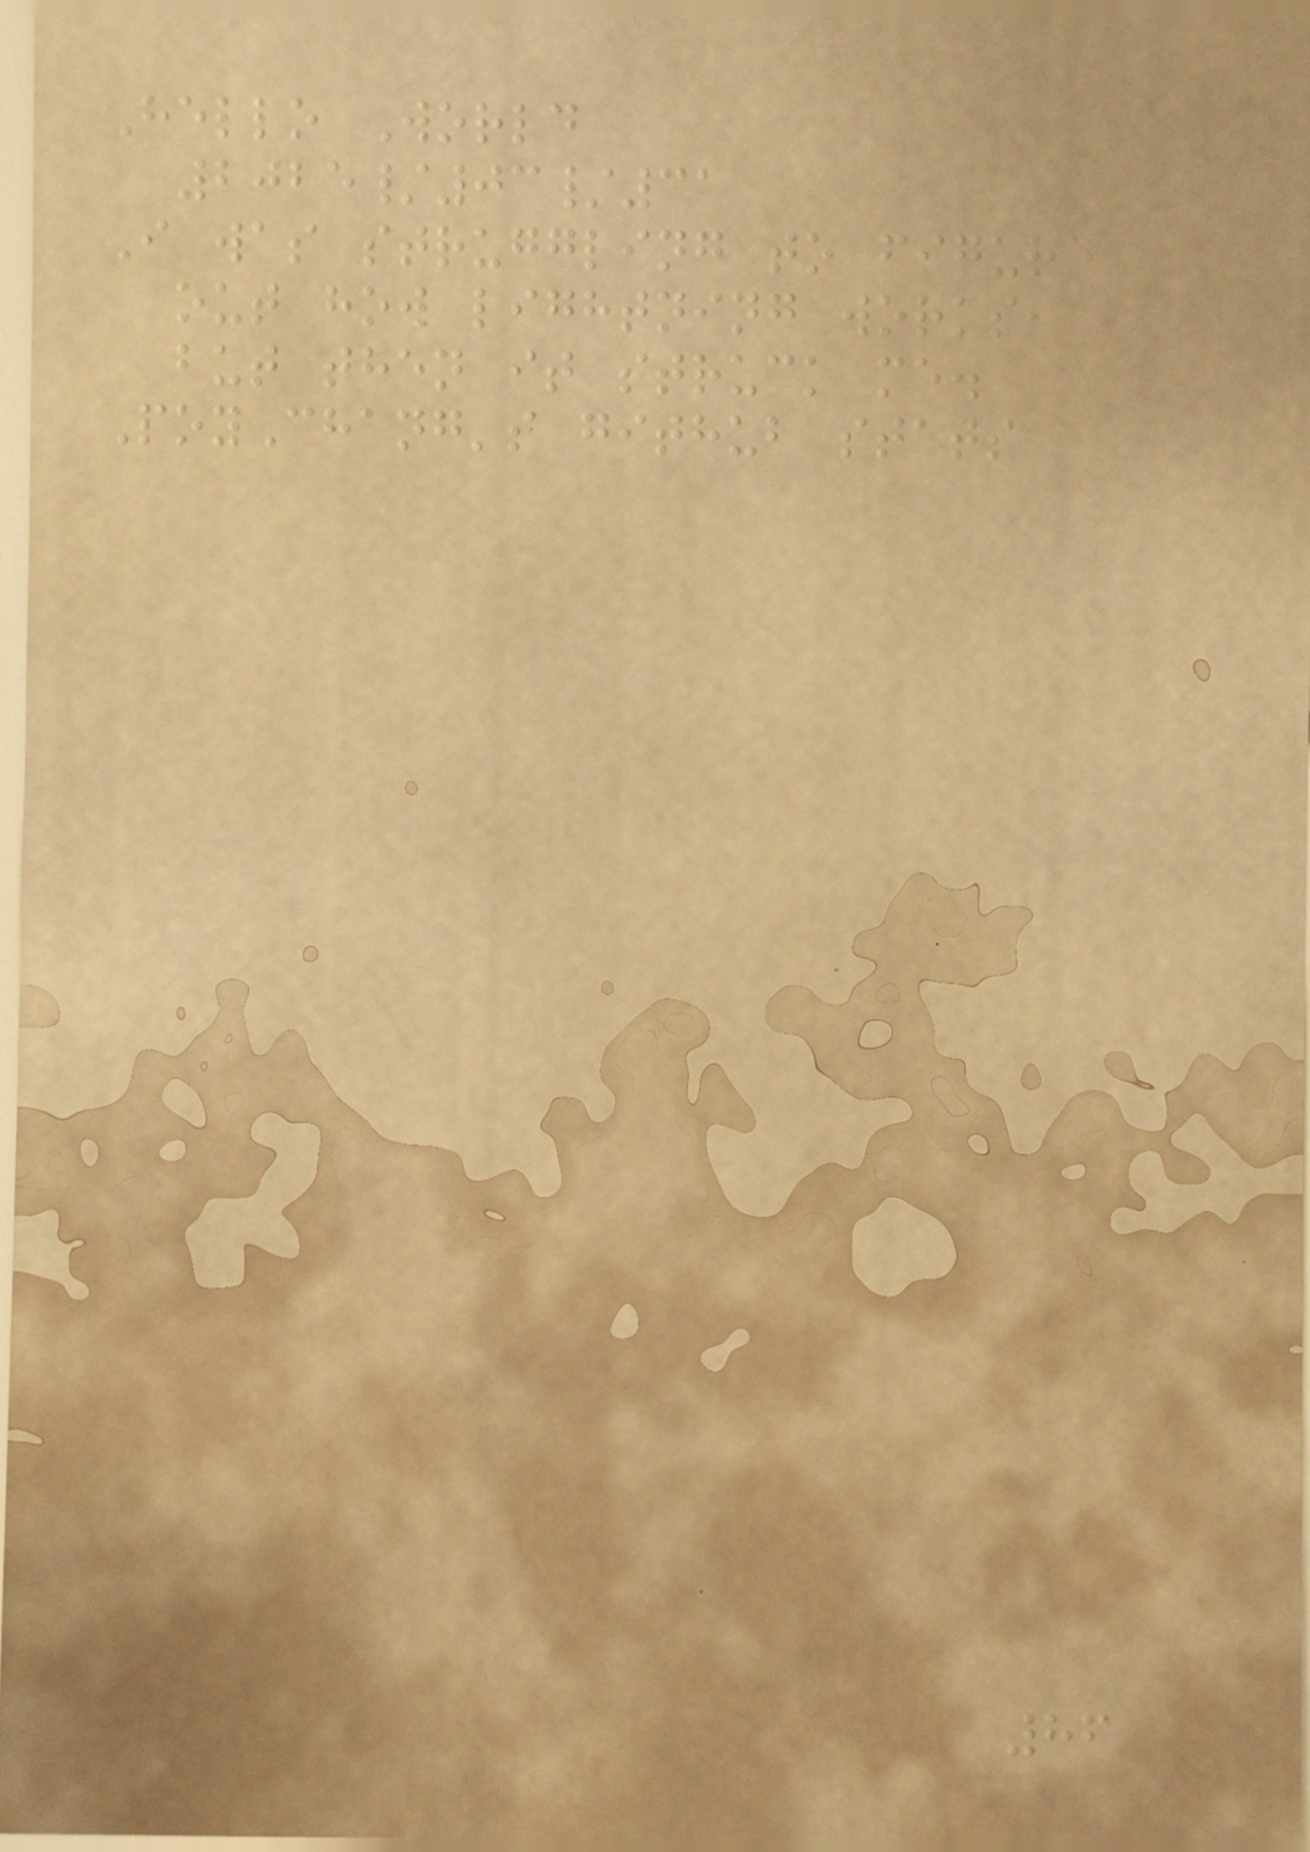Hello World
2025/03/31
I was struggling to figure
out how lightning works,
but then it struck me.
PoyChang's github stats
86
